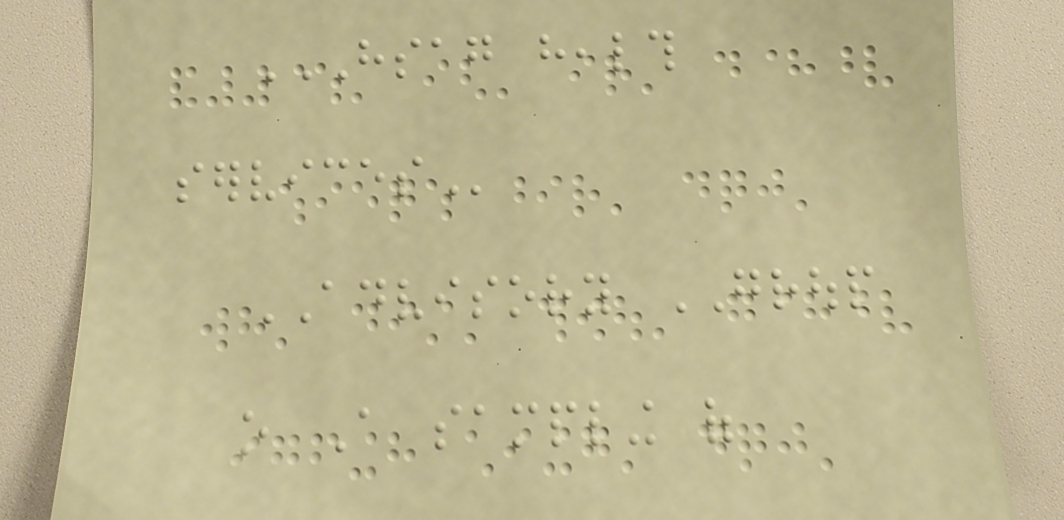HSAG HEALTH
SERVICES
ADVISORY GROUP
o A sampling of
